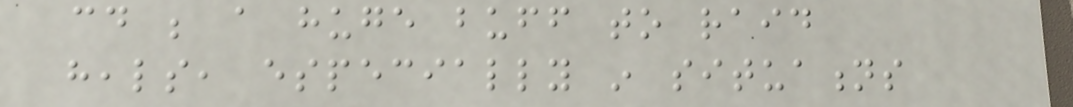could be a huge buff to raid
heals, especially in situations
